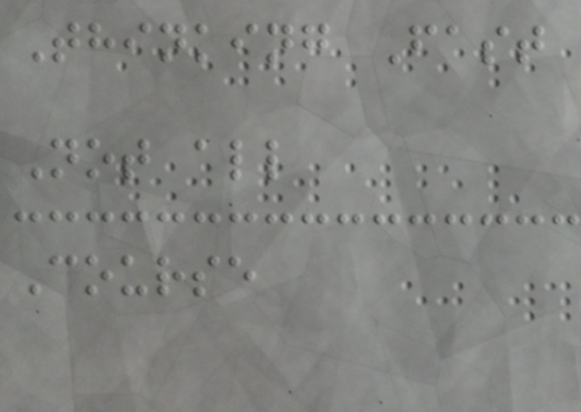Thinking Fast
Not all
Course
